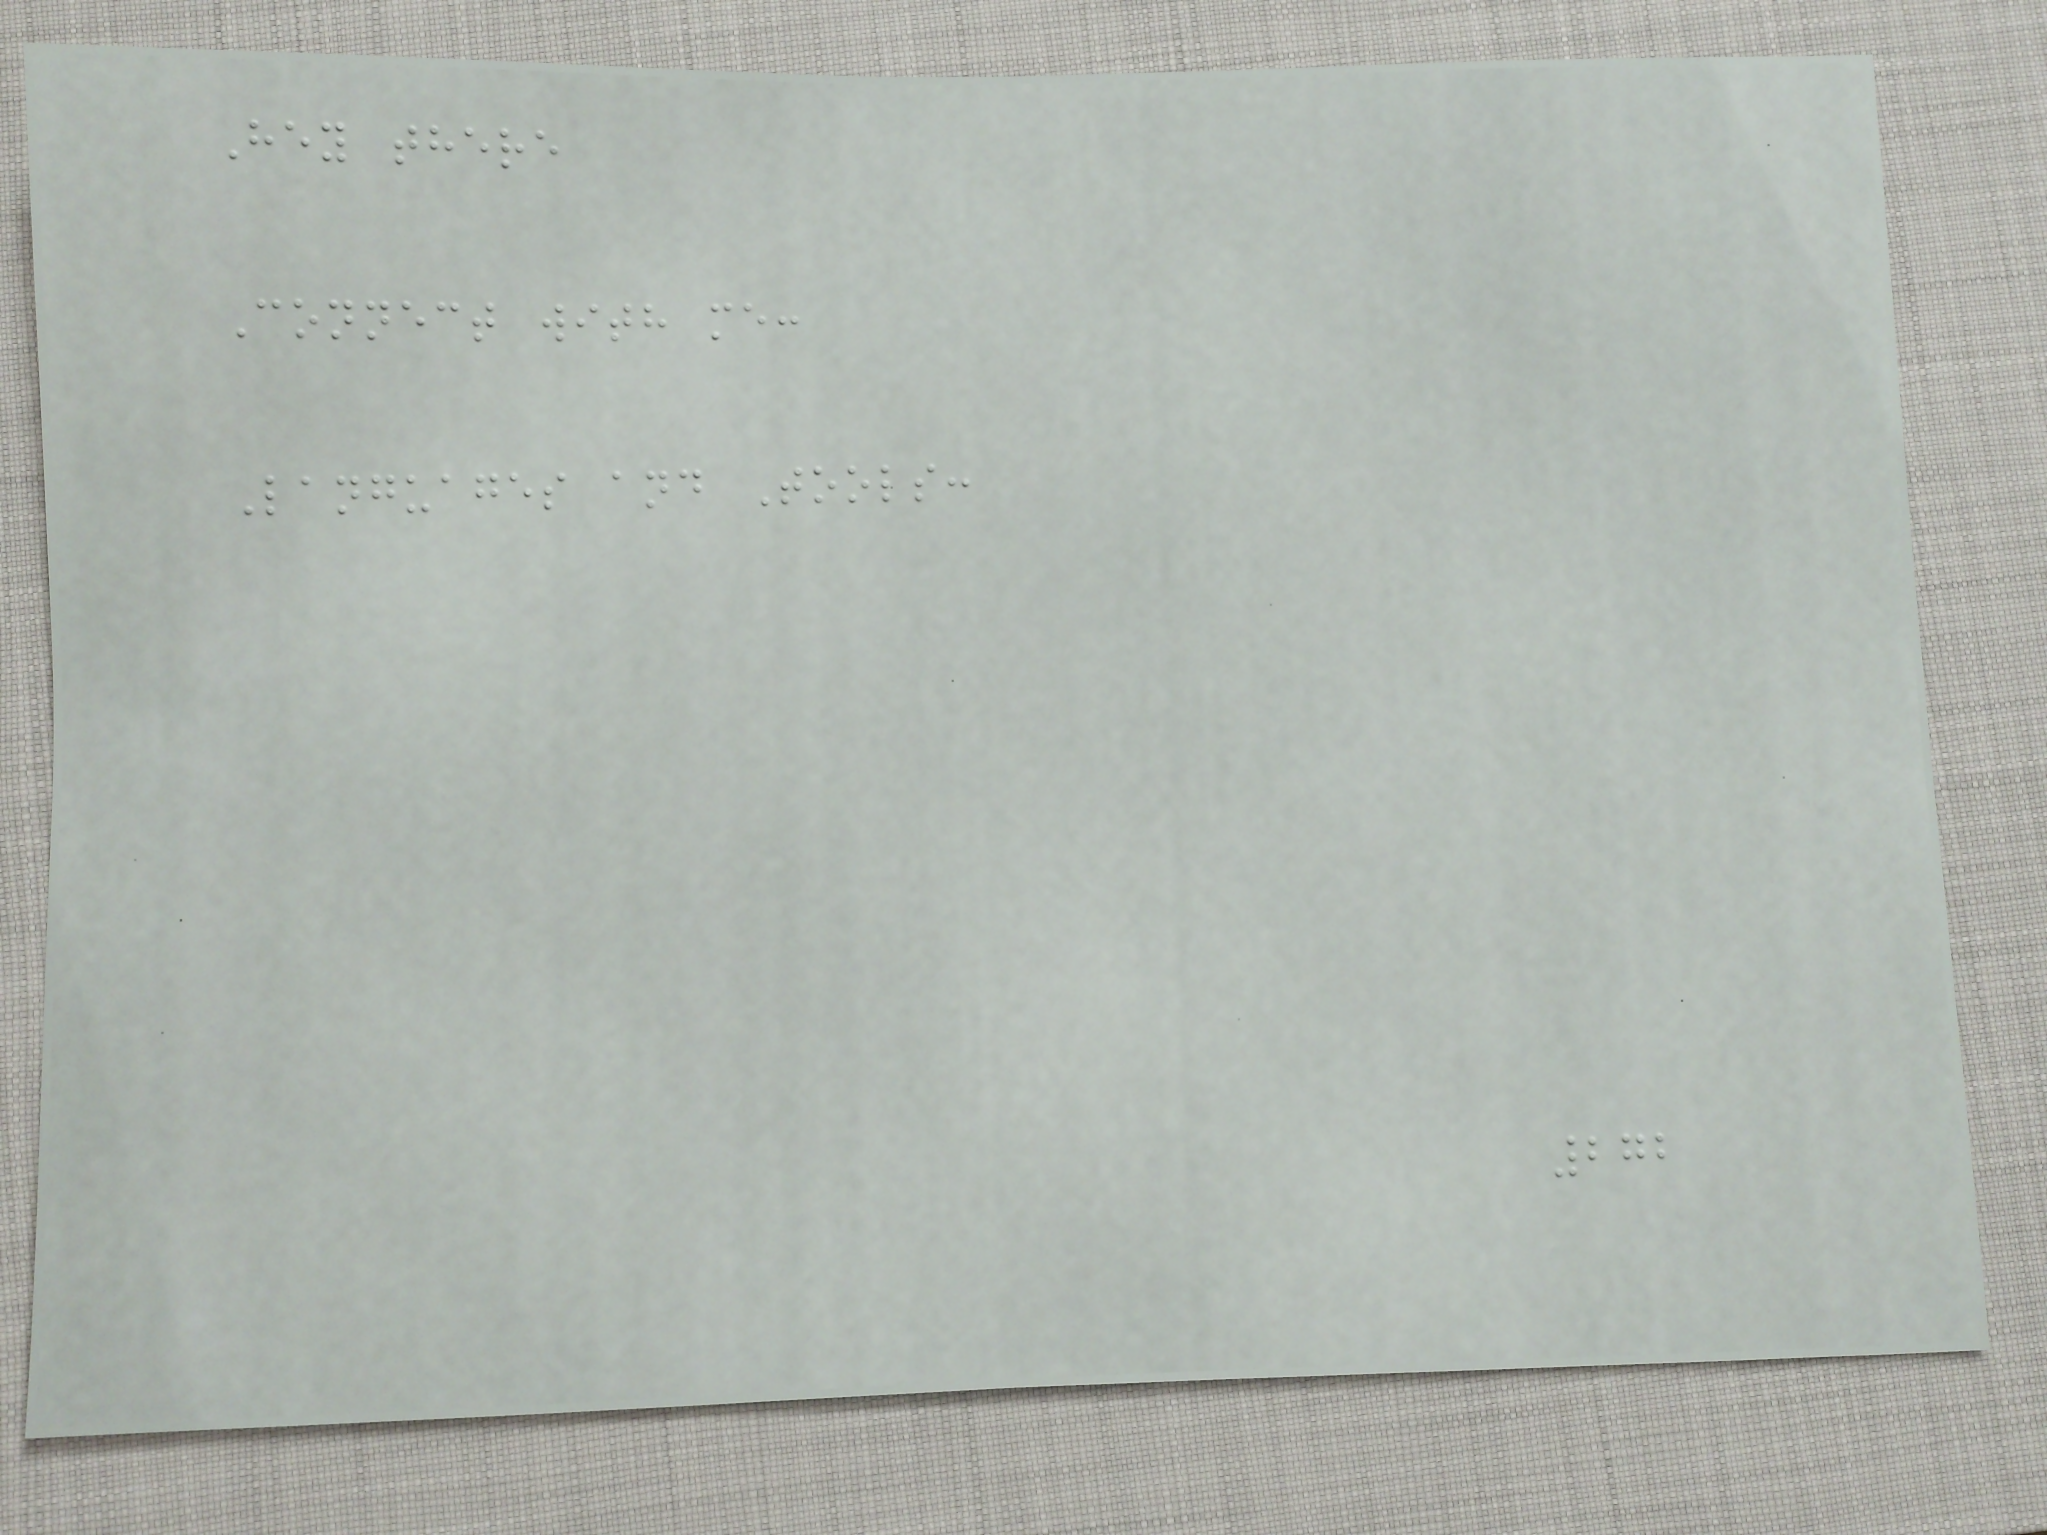Hey there
Connect with me:
Languages and Tools:
272
